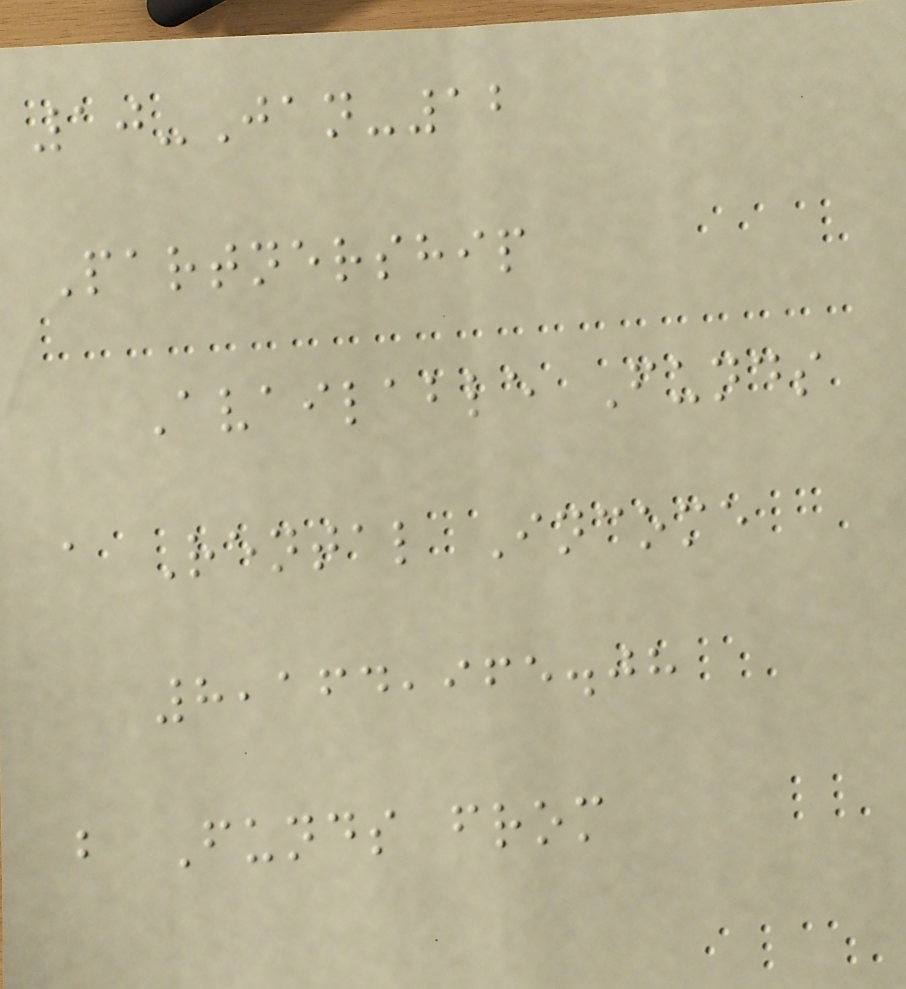10-Jan-12
Partnership
Available Funds
a Rental Income
8,164,965.08
b Funds from
